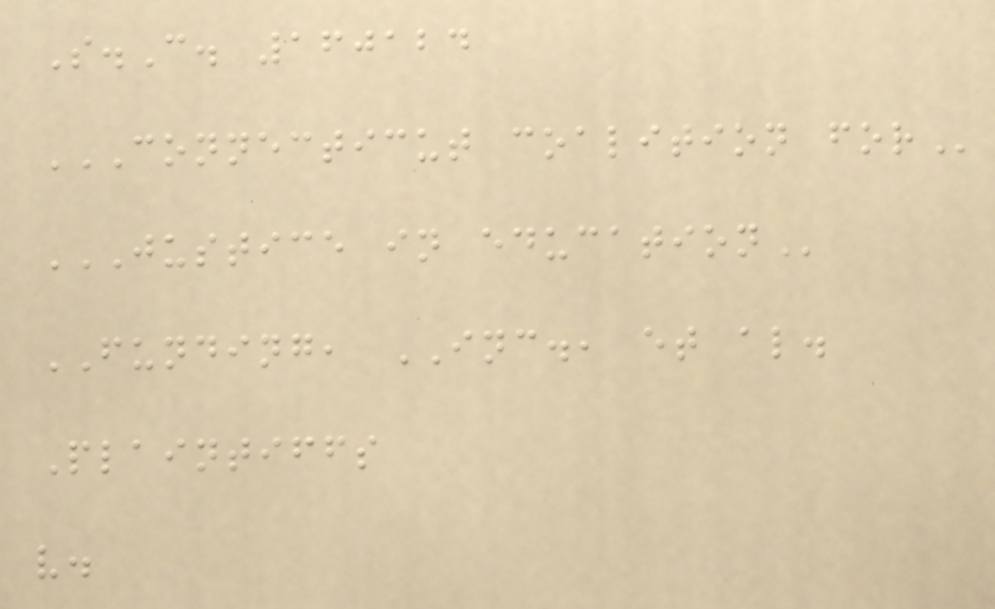S.C. 160124
CONNECTICUT COALITION FOR
JUSTICE IN EDUCATION
FUNDING, INC., et al.
Plaintiffs
v.
